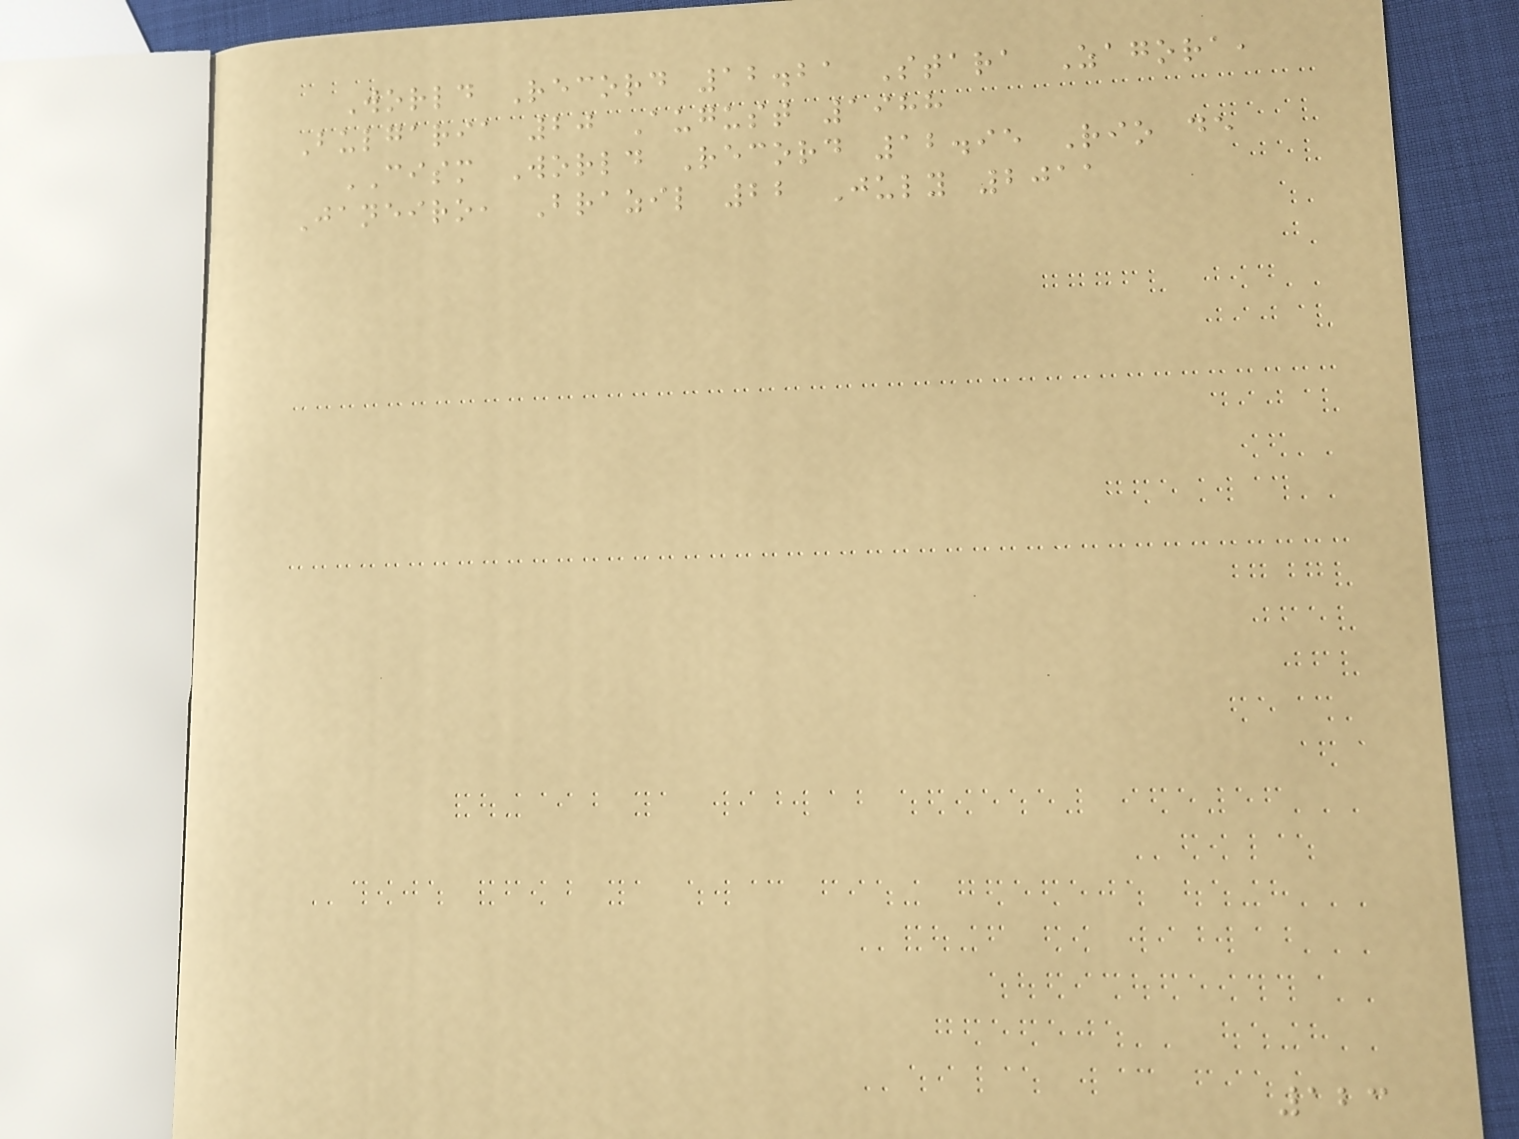World Record 12.21 Stara Zagora,
Bulgaria 20 August 1988
CISM World Record 12.95 Rio de
Janeiro, Brazil 22 July 2011
123
